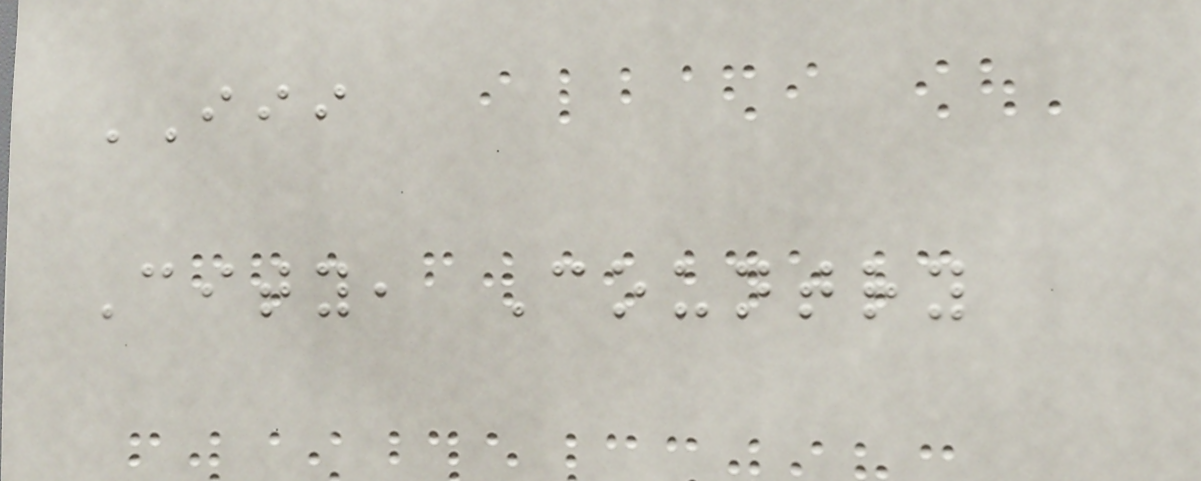III
City, Country
